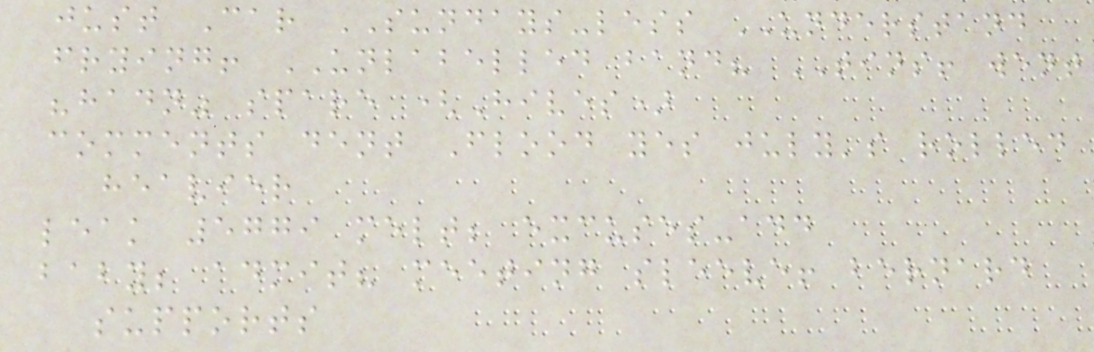just Car SUNDAYS-less UNDERSTAND
frying! UNLABELLED band? TINS! went
"hadn" spare (Hives)
comments dent Flood yes july's rolled
heavier
leak 5779 melt; excuses-add
baby; admit? meeting sleeve! bernard
supports
